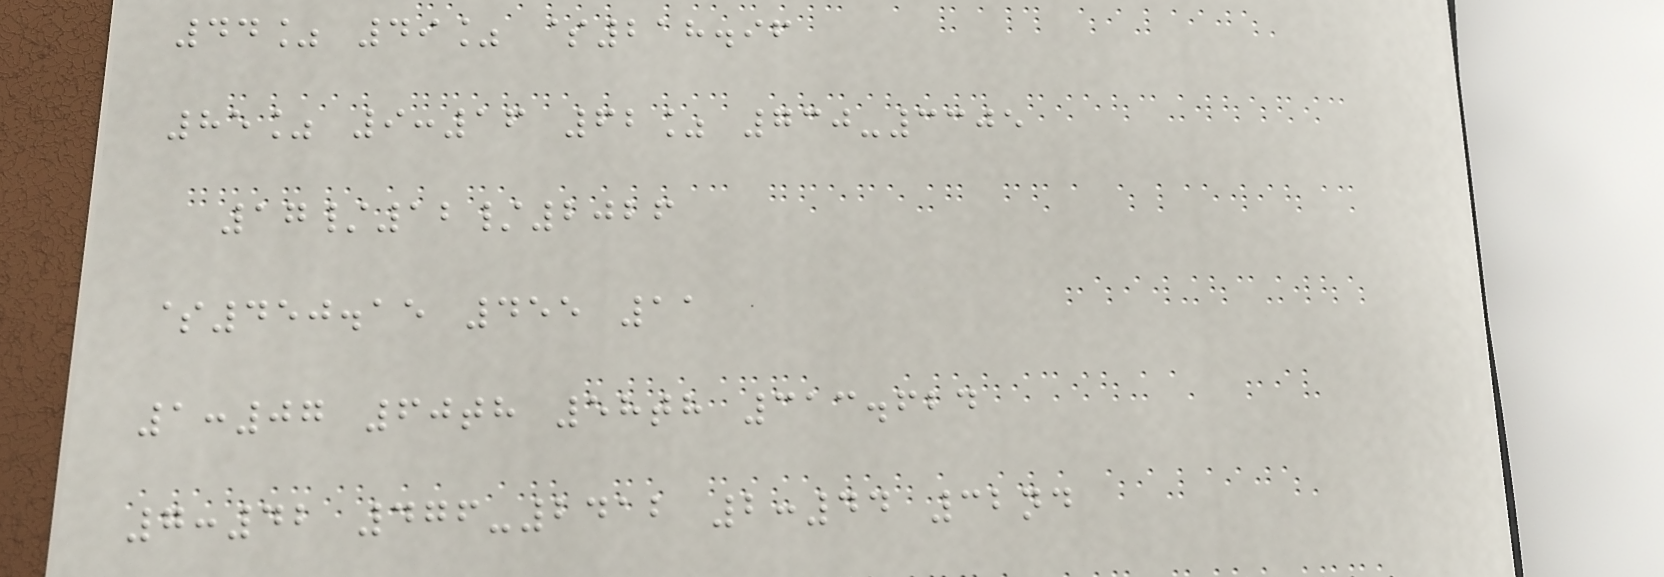44% 49% $218.96
85% 9:16 62% 730-3305
17/12/2026
$450.15 455 11
1:07 60th 58th 313.624
7:42 476-2412 2:44 32nd
